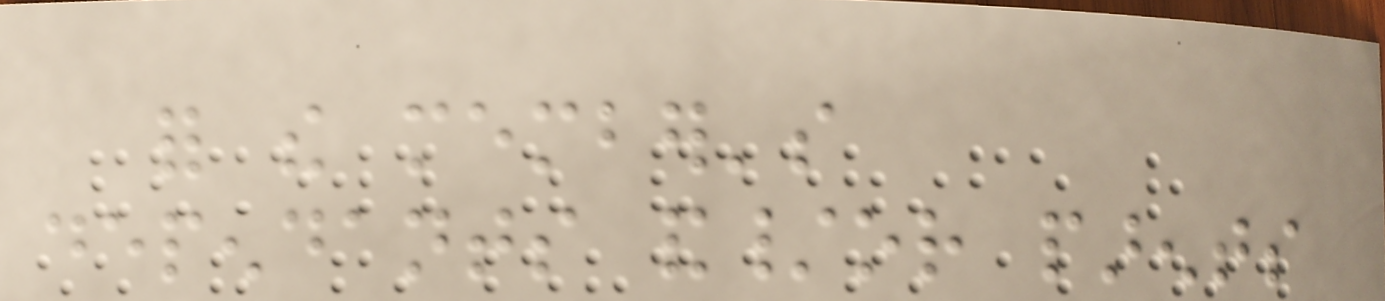for the member's
dependants and/or parents
